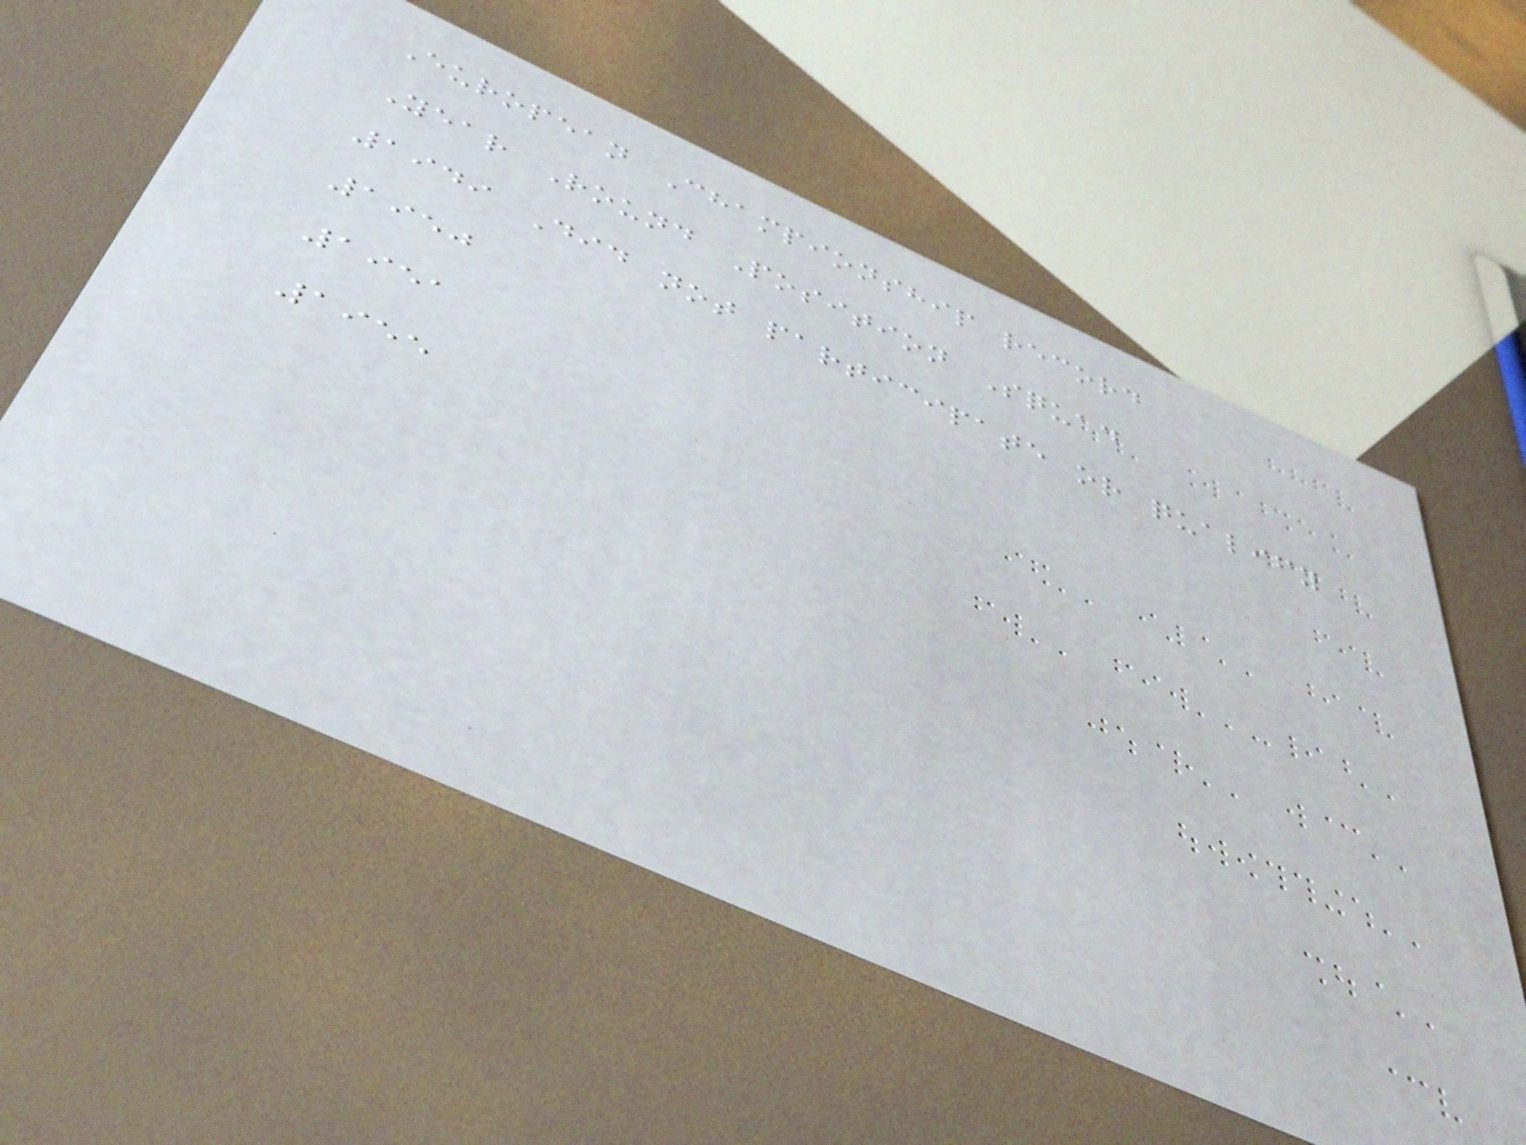European Championship record
Year Round Position Squad
1949 Did not participate or qualify
1950
1951
1955
